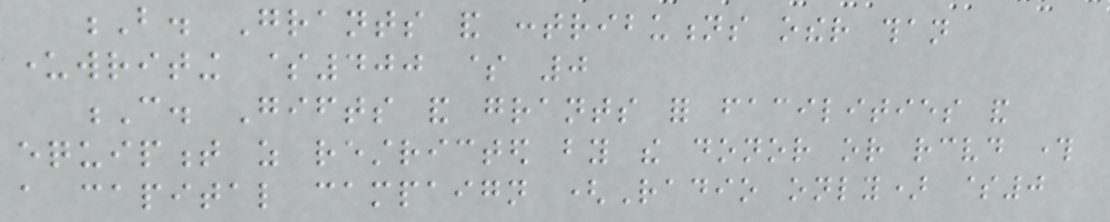B. Grants and contributions other than
underwriting $400 $ 0
C. Gifts and grants for facilities and
equipment as restricted by the donor or received through
a capital campaign (Radio only) $0
